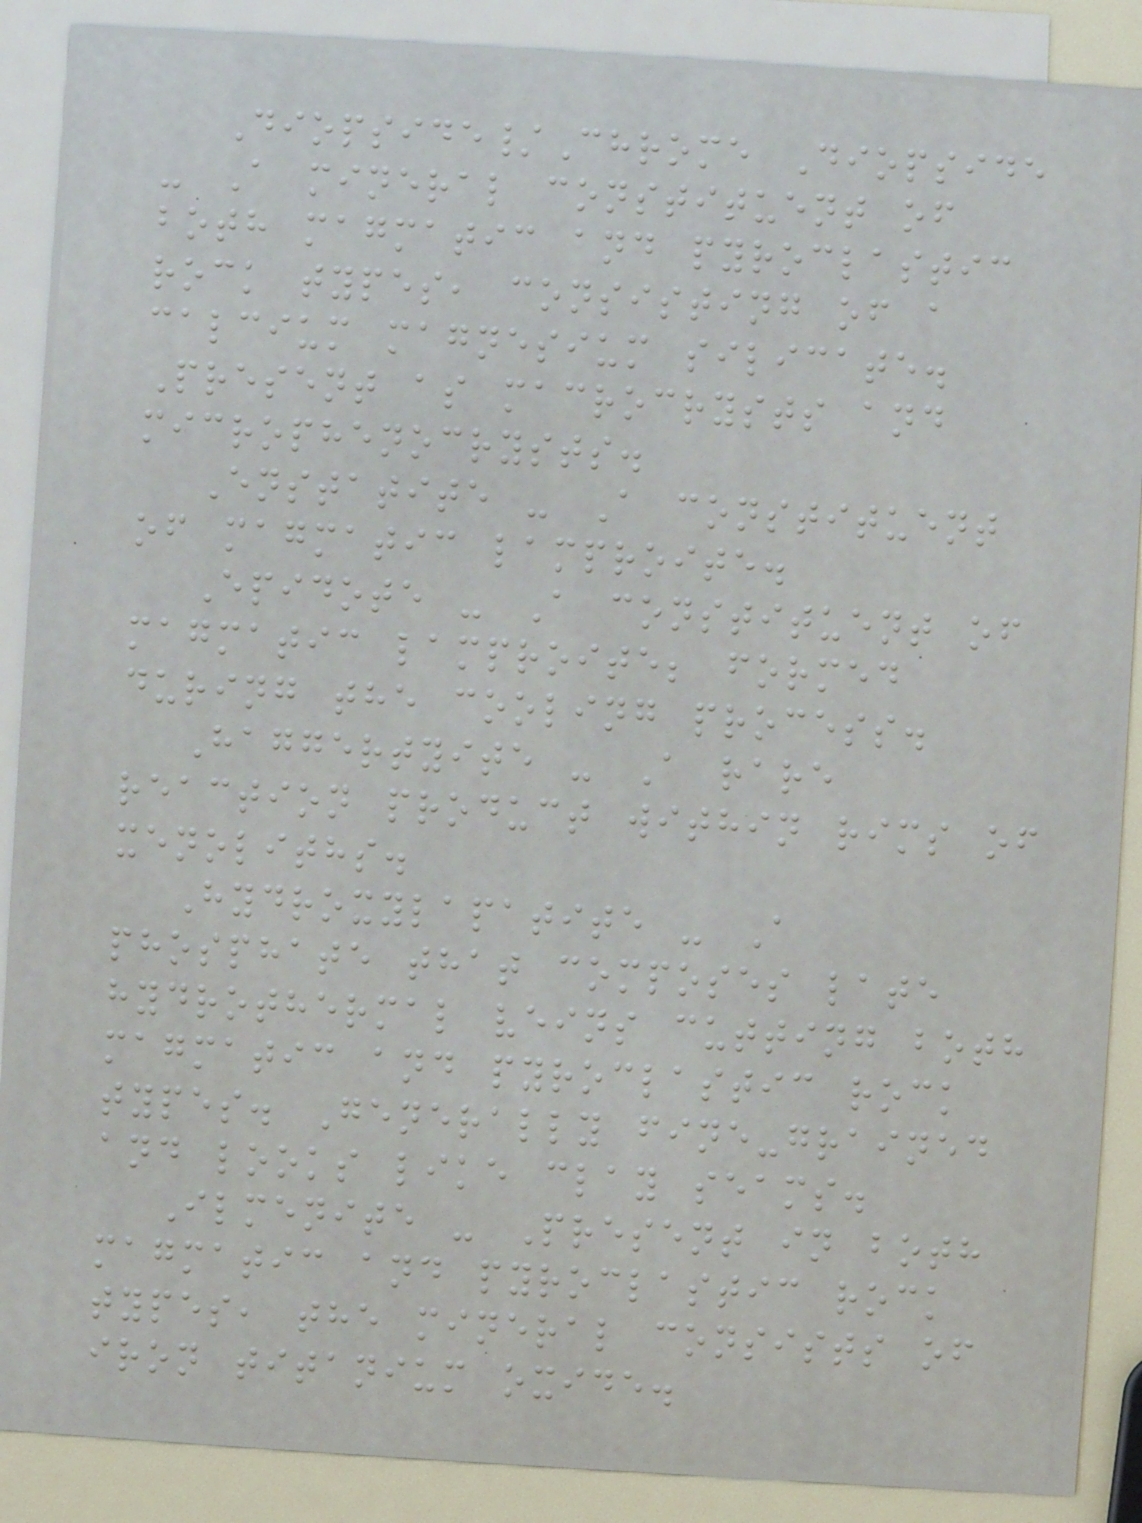Diopside/Chrome Diopside
- A mineral constituent of
both magmatic and pyroclastic
rock types, consisting of a
calcium magnesium silicate.
Present as macrocrysts and
microphenocrysts.
Enstatite - A constituent
of magmatic lamproite.
Epidote - A constituent of
magmatic lamproite; formed
during the cooling process.
Haggertyite - A rare
reaction product within rims of
xenoliths.
Hydroxylapatite - A
phosphate that composes late
hydrothermal veins cutting both
magmatic and pyroclastic rock
types. Generally fine-grained
and looks like clay seams.
Ilmenite - Present in both
magmatic and pyroclastic rock
types, the mineral consists of
iron titanium oxide.
